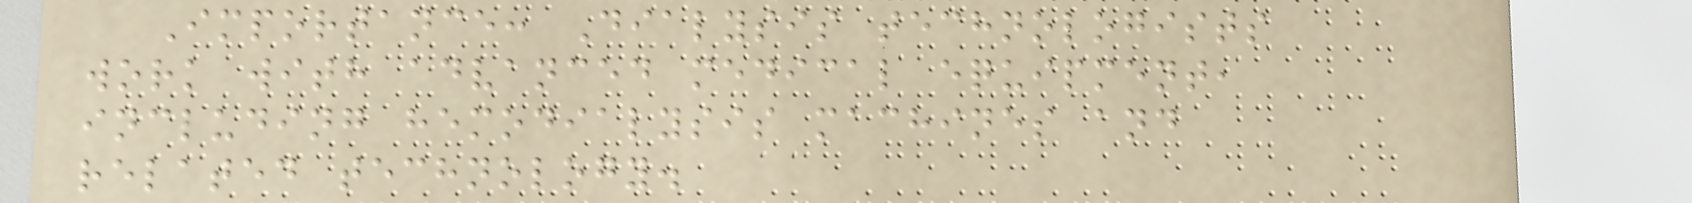Importance: Dialysis technologists
work with advanced medical equipment,
including hemodialysis machines and
related technology.
